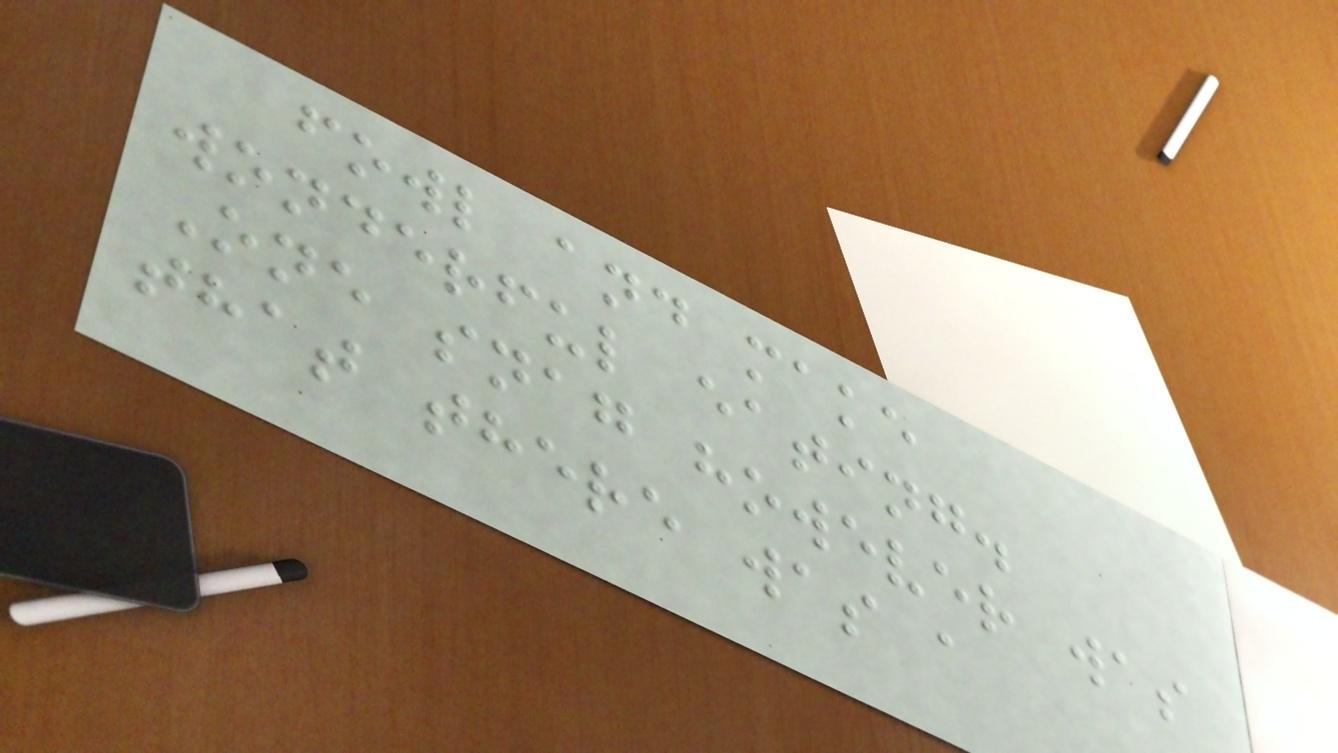fowl and make
wonderful eating.
One snag however was
that there was a
